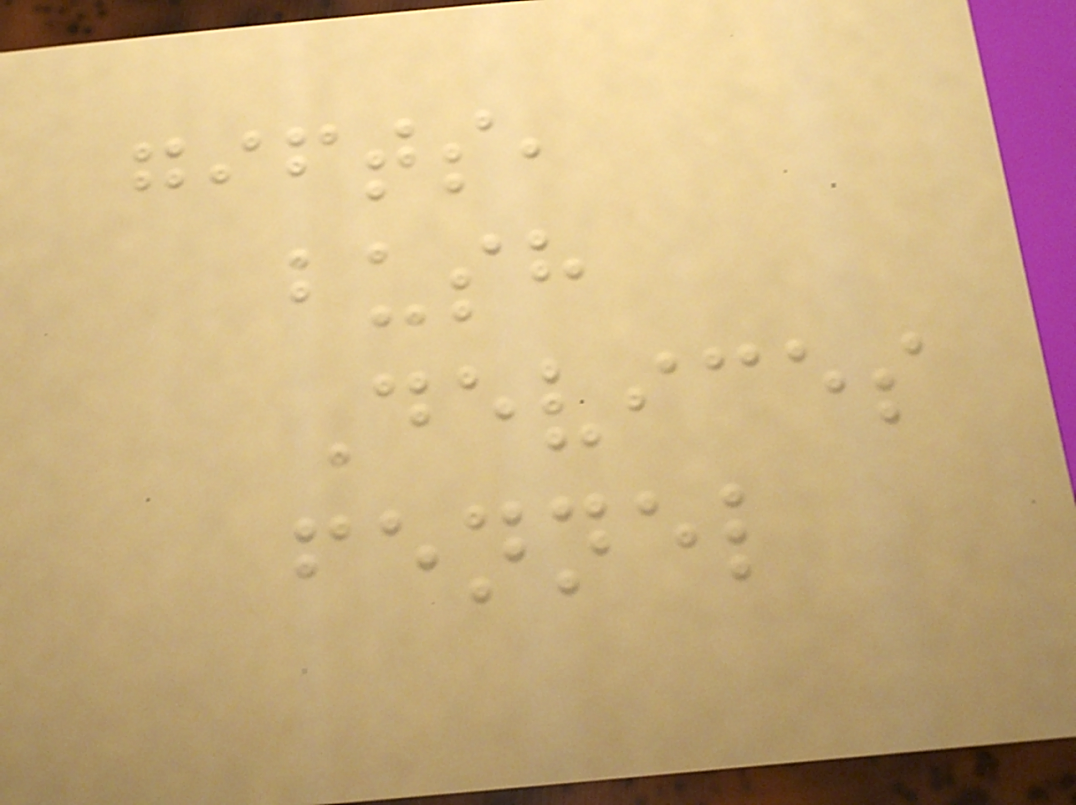gifts,
bush
Devices
fennel
